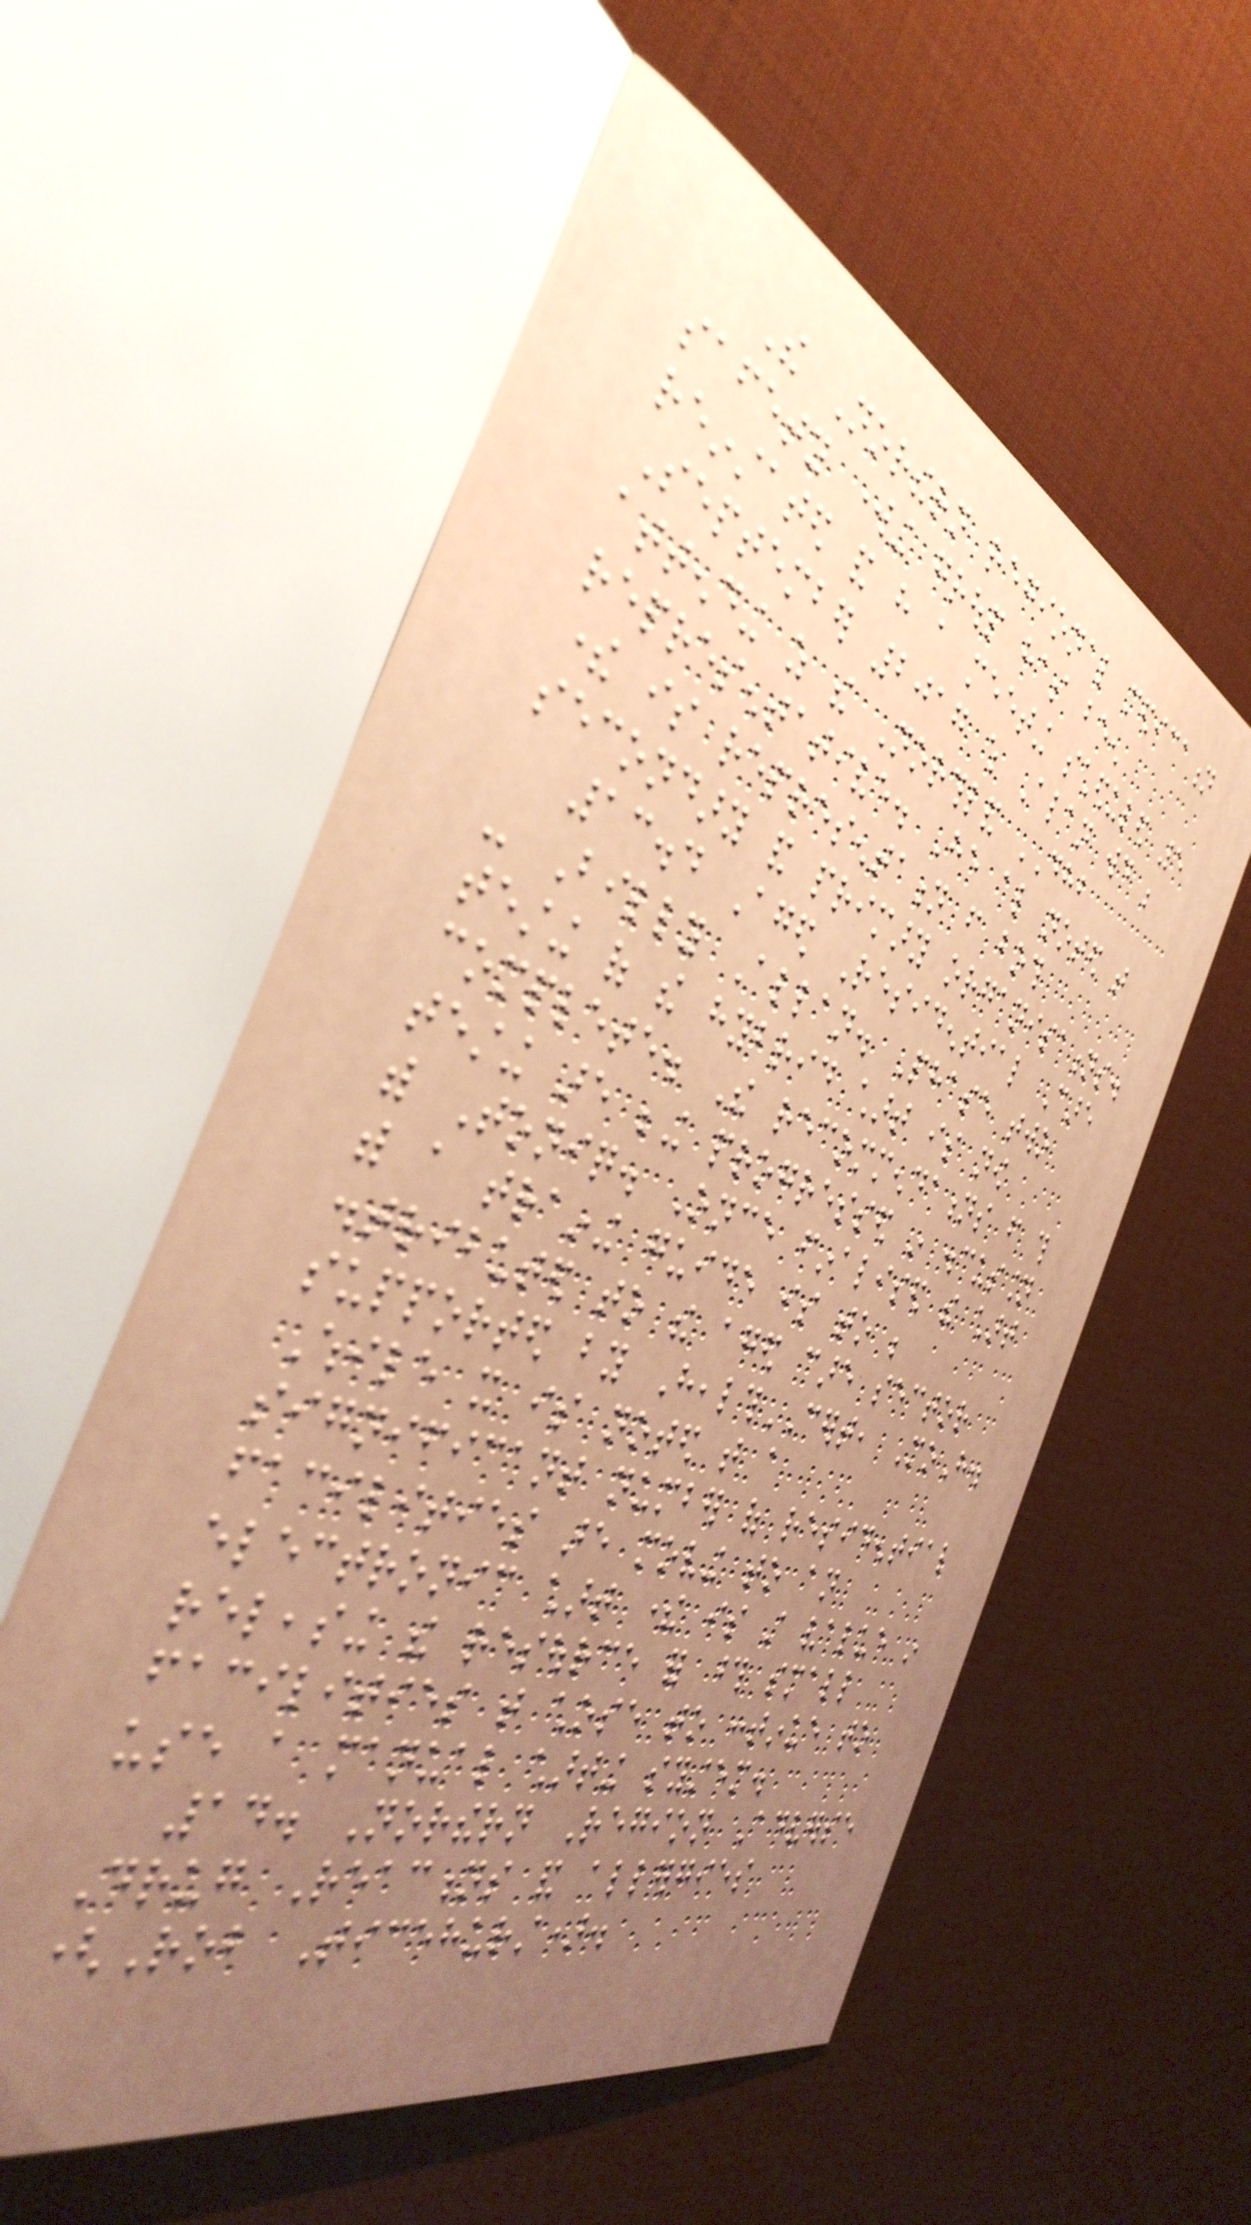The Northern regional medication
safety working group has been
reinstated and have a meeting scheduled 5
September 2017 which Alan would be
attending as the Northland DHB
representative. He also noted that
there is representation from both
secondary and primary organisations.
13.4 Aged Residential Care
- Billy Allan. Phase two
testing of the hybrid chart is now
complete. The recommendations from this
testing are being progressed in discussion
with Toniq. Once finalised the chart
with a training guide is to be
distributed to the aged care sector
supported by HealthCERT, MoH.
While it is noted that a
significant number of residential
facilities are moving to an
electronic chart there is still value in
releasing the resource for those small
facilities that chose to continue to
use a manual charting system.
14. Northern Region Adverse
Drug Reactions and allergies
(Rob Ticehurst).
